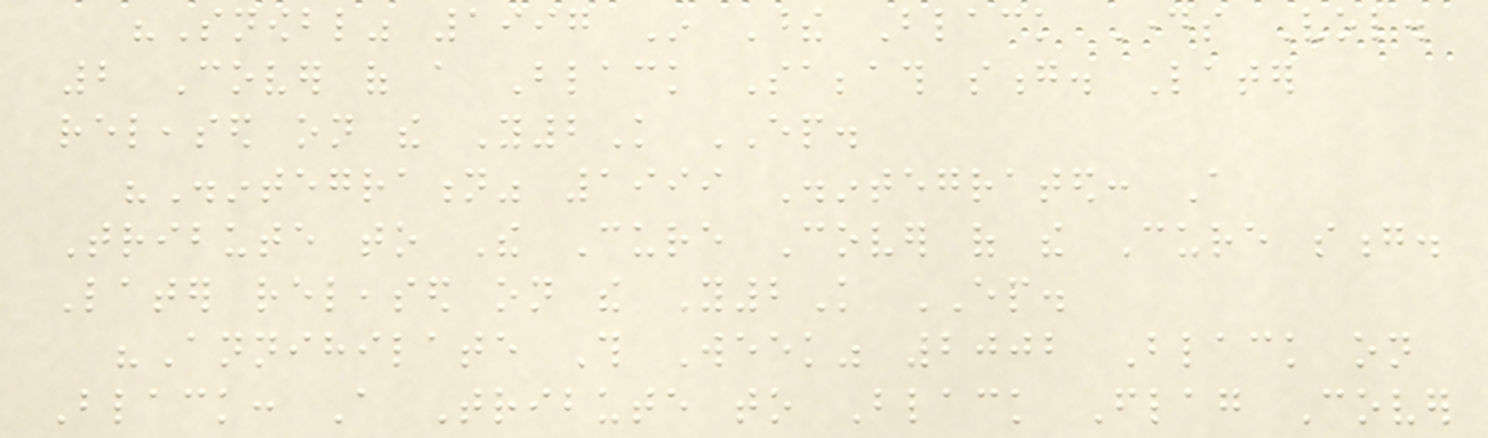"Snowblind" 1997 In These Black Days Vol.
2 Cover of a Black Sabbath song. Later
released on the Y2K EP.
"Disintegration" 1999 Disintegrated: A
Tribute to The Cure Cover of the Cure song.
Later released on the Y2K EP.
"Annihilate This Week" 2002 Black on
Black: A Tribute to Black Flag Cover
